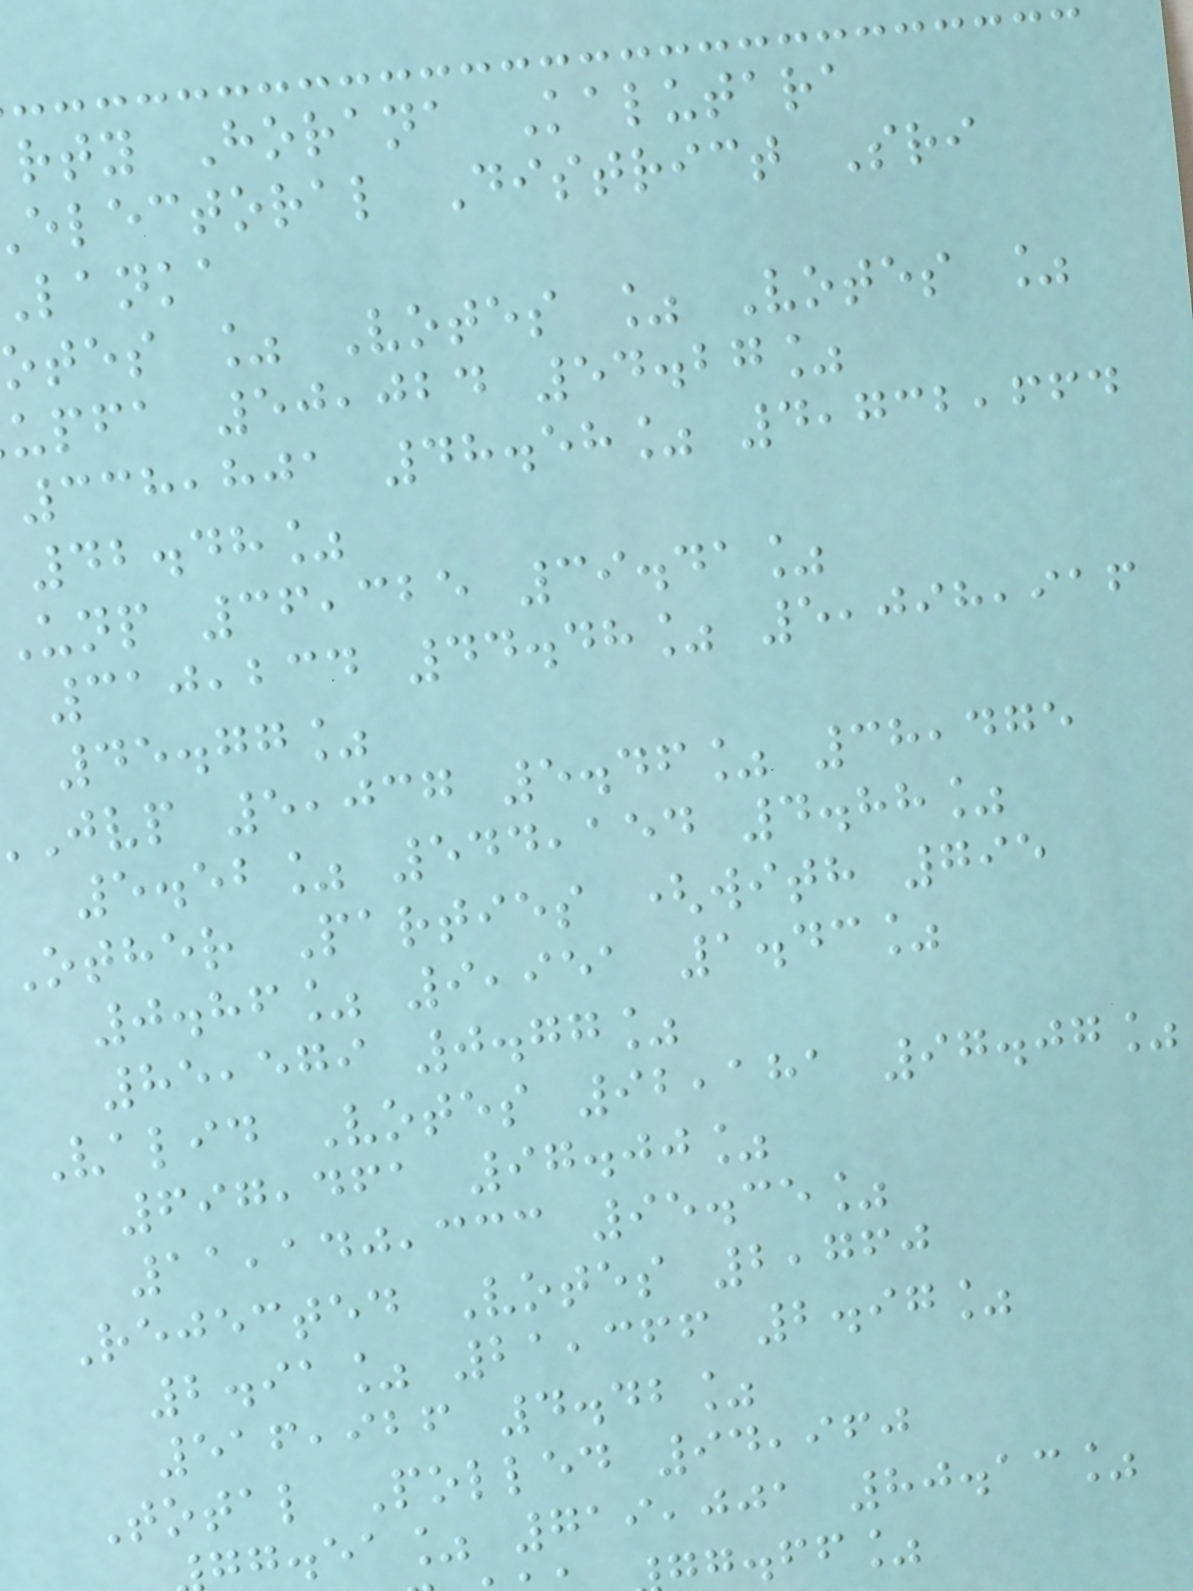rty Horana Kalutara
electoral District Sri
lanka
otes % Votes % Votes %
upfa 50,024 54.27%
338,801 48.58% 4,732,664
42.48%
unp 36,325 39.41%
310,234 44.48% 5,098,916
45.77%
jvp 5,037 5.46% 38,475
5.52% 544,154 4.88%
Other Parties (with 795
0.86% 9,951 1.43%
85,579 0.77%
Valid Votes 92,181 97.07%
697,461 97.00%
11,140,333 95.35%
Rejected Votes 2,760
2.91% 21,366 2.97%
516,926 4.42%
Total Polled 94,960
g.ea% 719,001 80.13%
g.ff%
